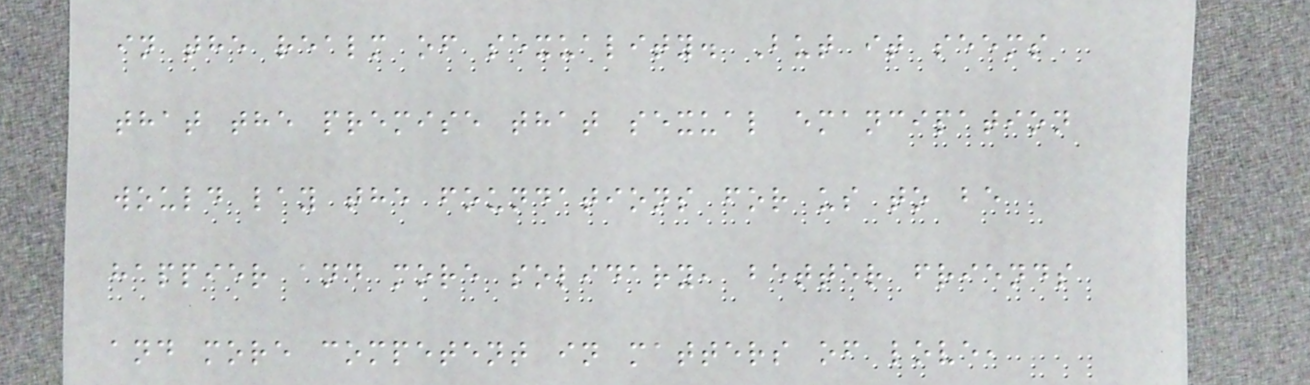in the realm of sexuality. But it seems
that the premise that sexual emancipation
would lay the foundations for us to be
happier and more solidary, better friends
and more competent in matters of love,
